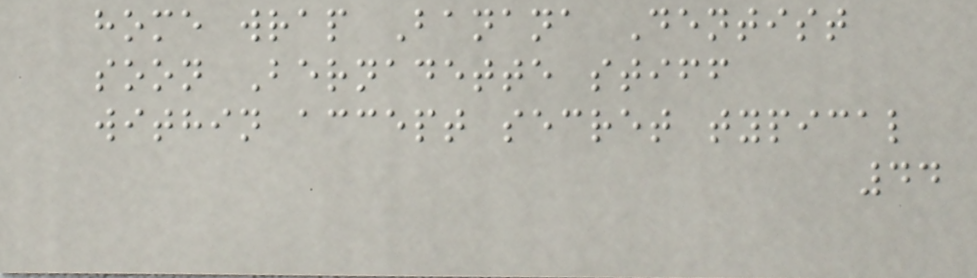home wrap Banana Dentist
soon Bernadette stiff
within accept secret typical
44
